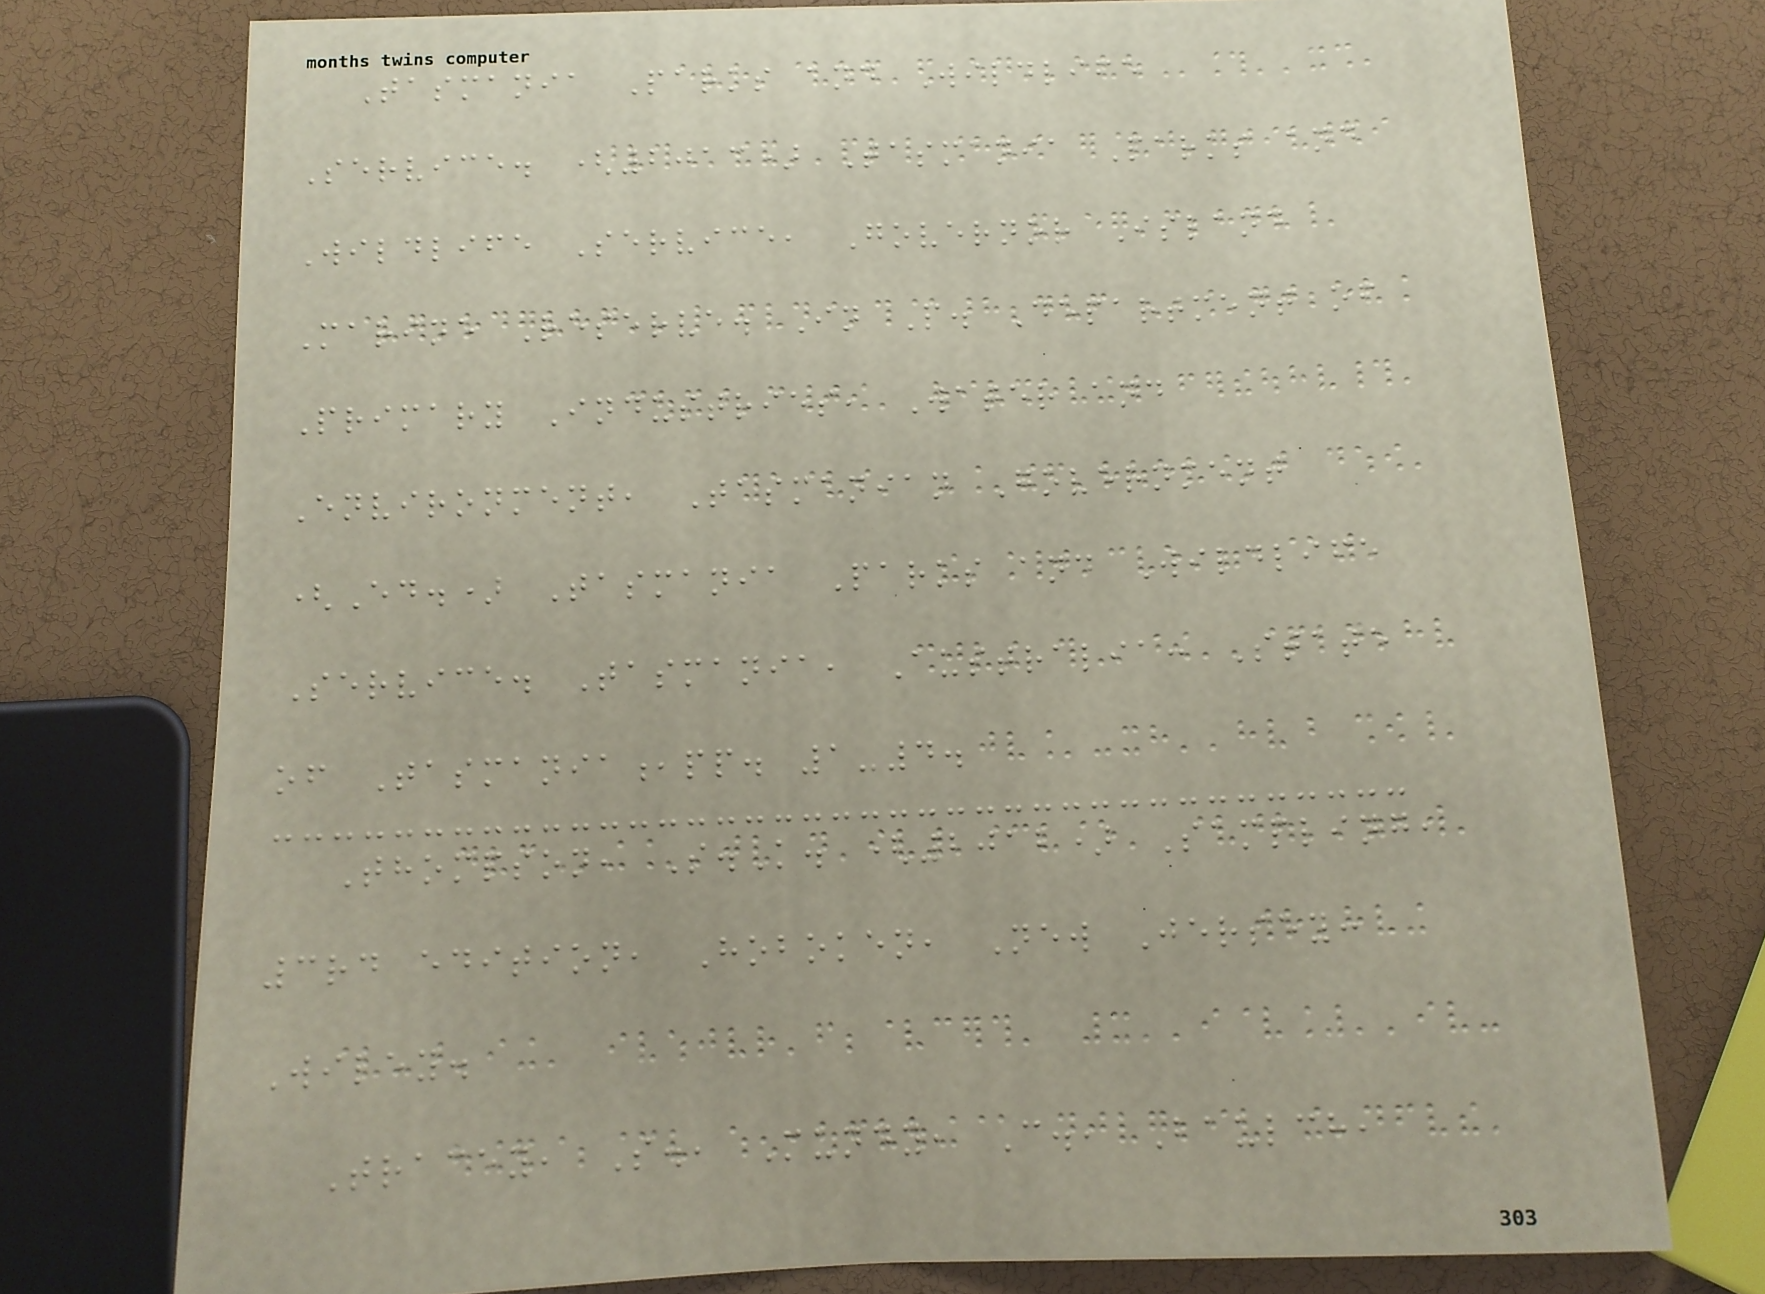Tasmania Parks and Wildlife
Service. (2013) Tasmania Parks and
Wildlife Service, Governor Island
Marine Reserve. In P. Department of
Primary Industries, Water and
Environment, Tasmanian Government
(Ed.) Tasmania Parks and Wildlife
Service. Tasmania, Australia: State
of Tasmania,pp. 1-4.
Thompson, S.K. (2012) Sampling,
3rd edition, Hoboken, New Jersey:
Wiley.
Tracey, S., Mundy, C., Baulch,
